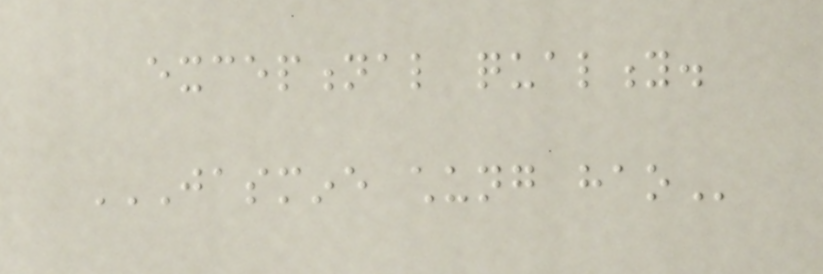exceptional quality.
JASMINE CHUNG HAO
